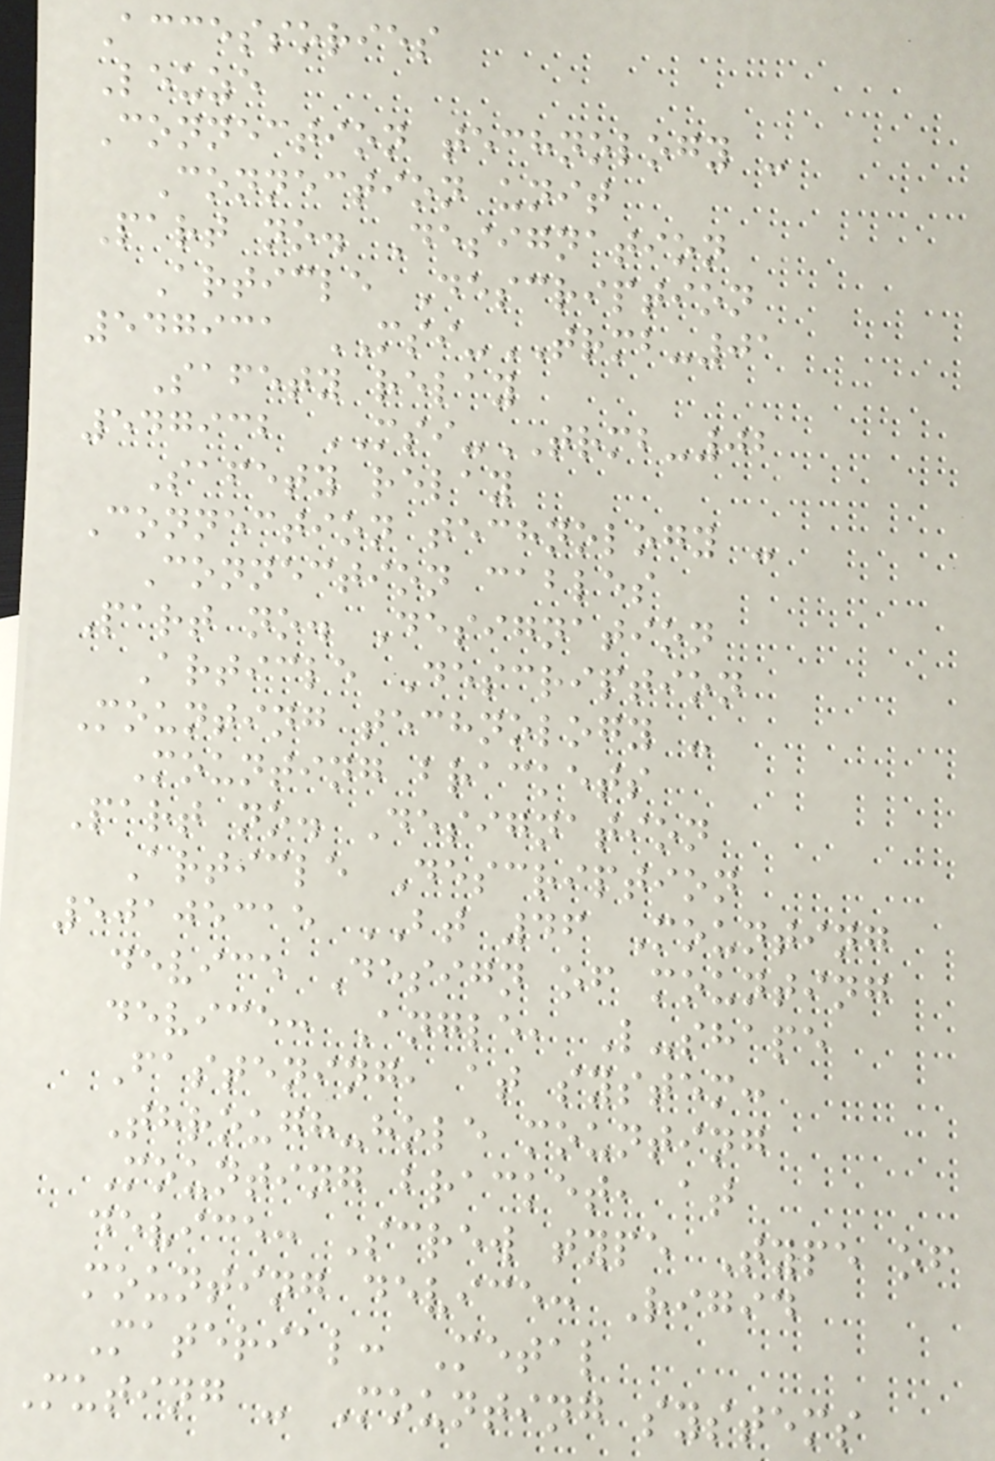Accessories
Leuze
Connection technology -
Connection unit
Part no. Designation
Article Description
547931 MSI-TRMB-01
Safety relay
547932 MSI-TRMB-02
Safety relay
Connection technology -
Connection cables
Part no. Designation
Article Description
Mounting technology -
Mounting brackets
Part no. Designation
Article Description
50105315 BT 46 Mounting
device Design of mounting
device: Angle, L-shape
Fastening, at system:
Through-hole mounting
Mounting bracket, at
device: Screw type Type of
mounting device: Rigid
Material: Metal
Muting - Mounting systems
